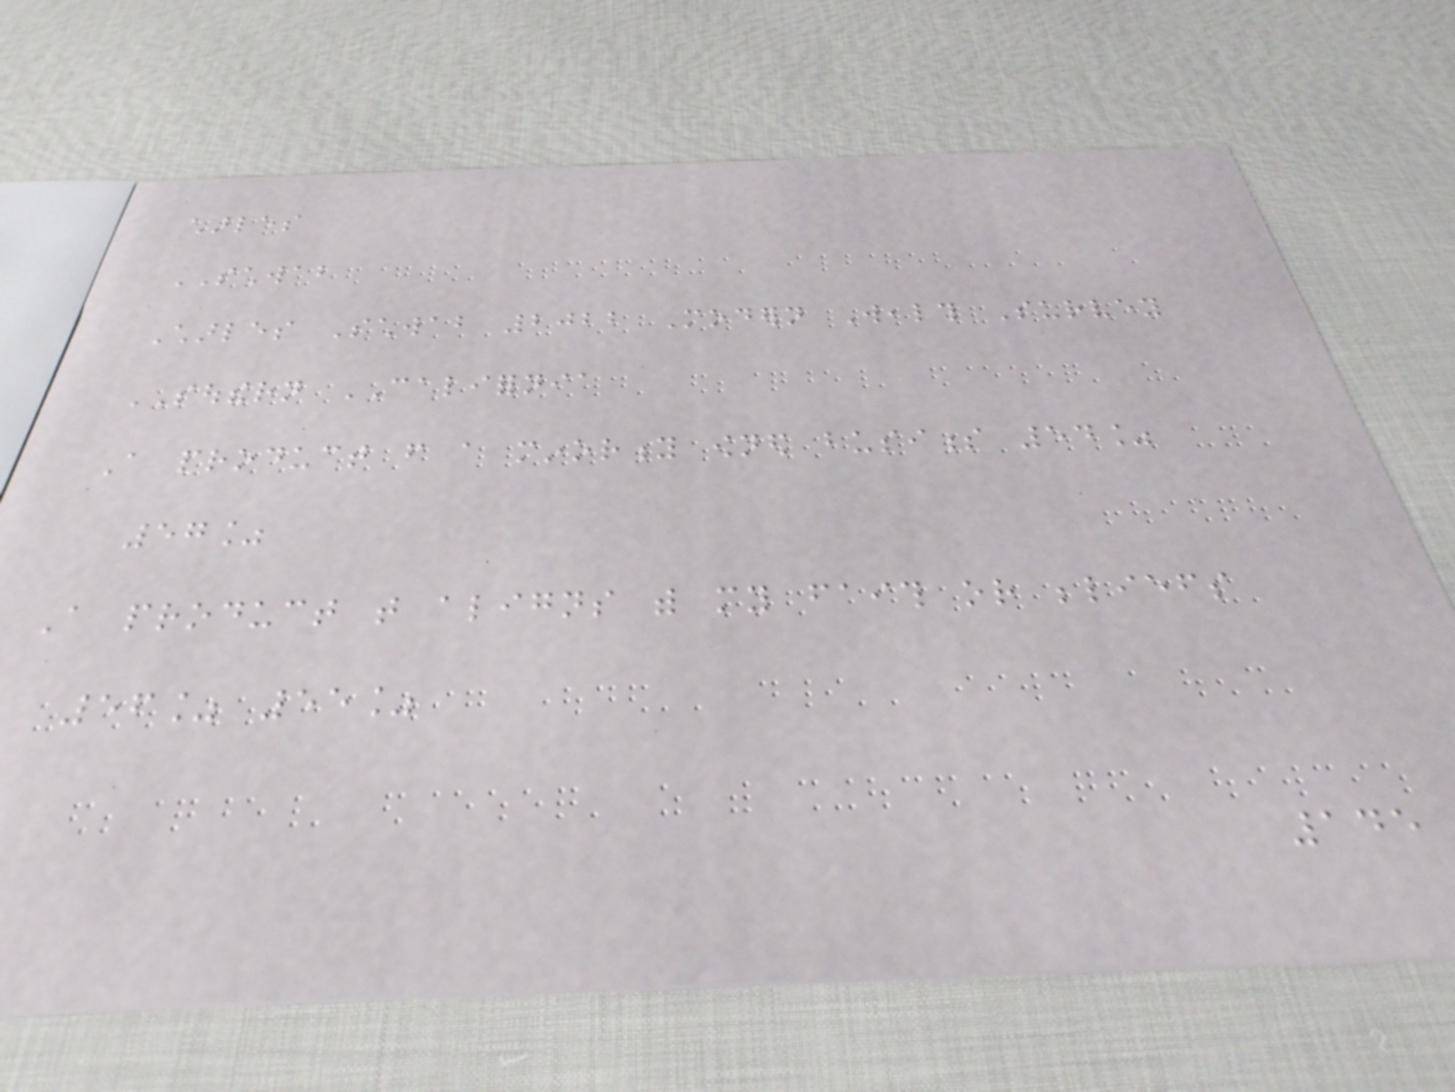charles
SCHWAB
Charles Schwab 2022 Modern Wealth Survey
SOUTHERN CALIFORNIA
A product from a minority owned business 54%
57%
A product that aligns with my faith or beliefs
56% 55%
145
